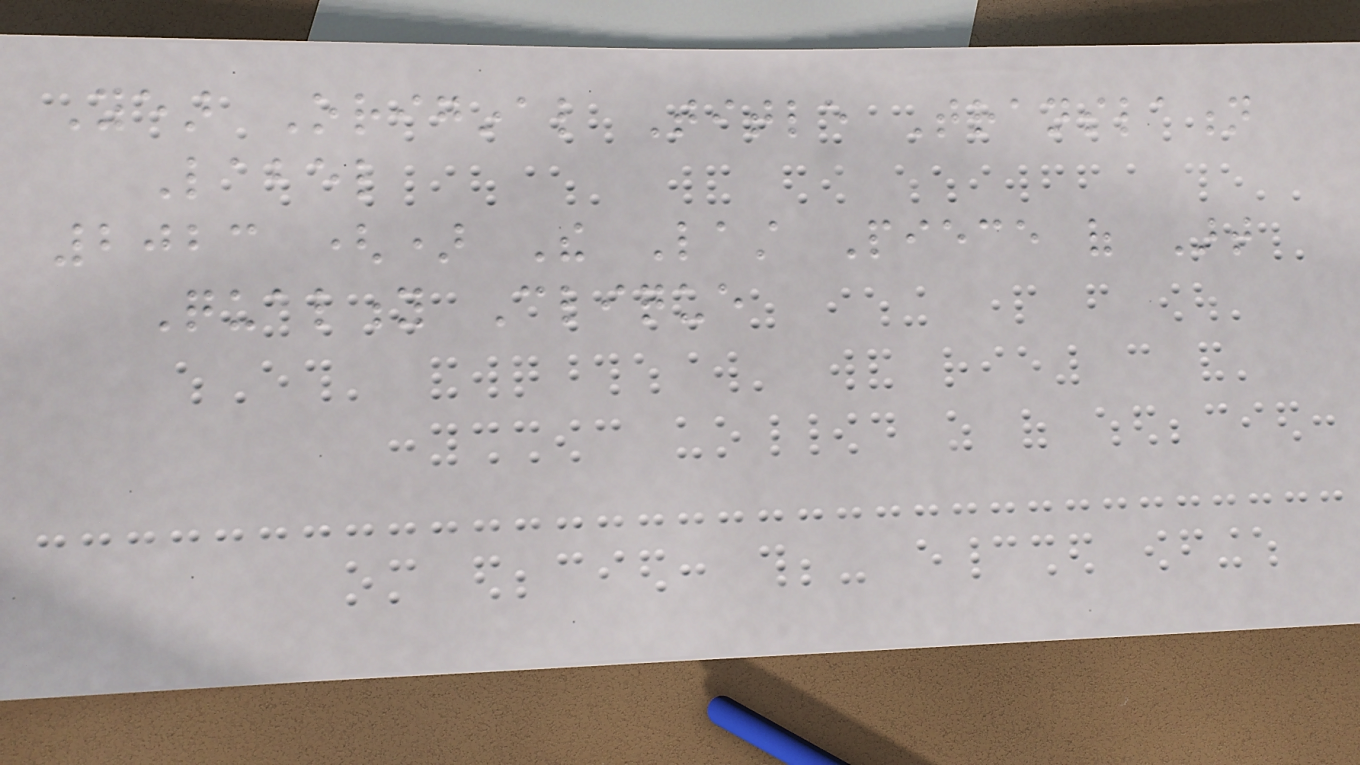Year Original Title Translation
Label
2023 () The Last Piece of Art
Quality Clique
